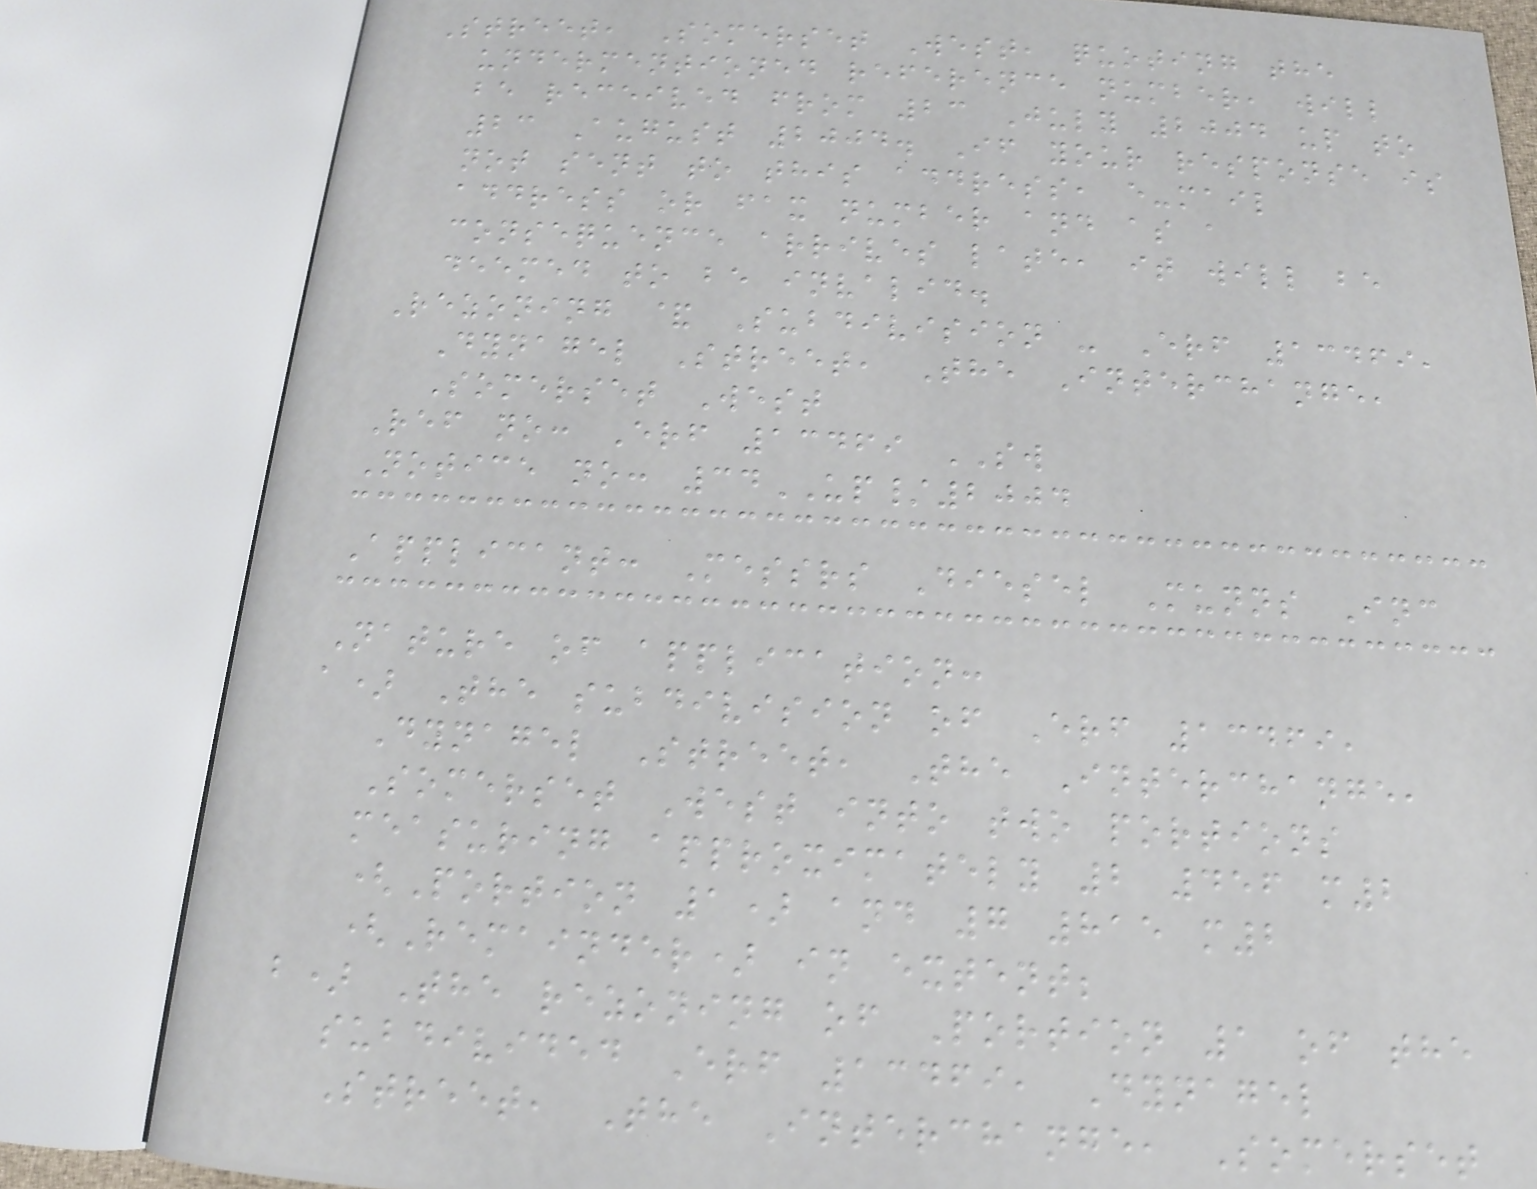Street, Somerset West, quoting the
undermentioned reference number, will
be received from 23 July 2004 up to
23 August 2004. If your response is
not sent to this address, e-mail
address or fax number and as a
consequence arrives late, it will be
deemed to be invalid.
Rezoning & Subdivision - Erf 13469,
Dynagel Street, The Interchange,
Somerset West
Ref no: Erf 13469 SW
Notice no: 34UP/2004
Applicant: Messrs Diesel Munns Inc
Nature of application:
a) The subdivision of Erf 13469,
Dynagel Street, The Interchange,
Somerset West into two portions
measuring approximately 2 456 m2
(Portion 1) and 7 815 m2
(Remainder) in extent;
b) The rezoning of Portion 1 of the
subdivided Erf 13469, Dynagel
Street, The Interchange, Somerset
